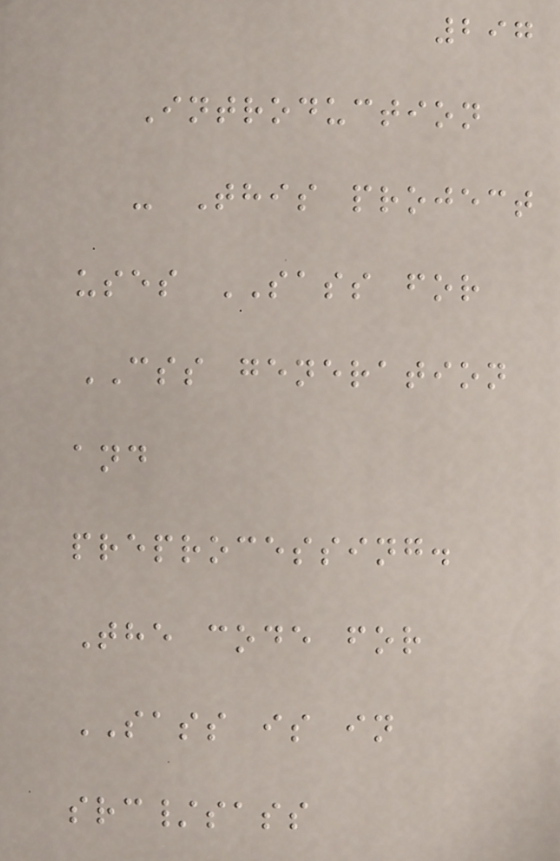297
Introduction
- This project
uses SASS for
CSS generation
and
preprocessing.
The code for
SASS is in
src/sass
